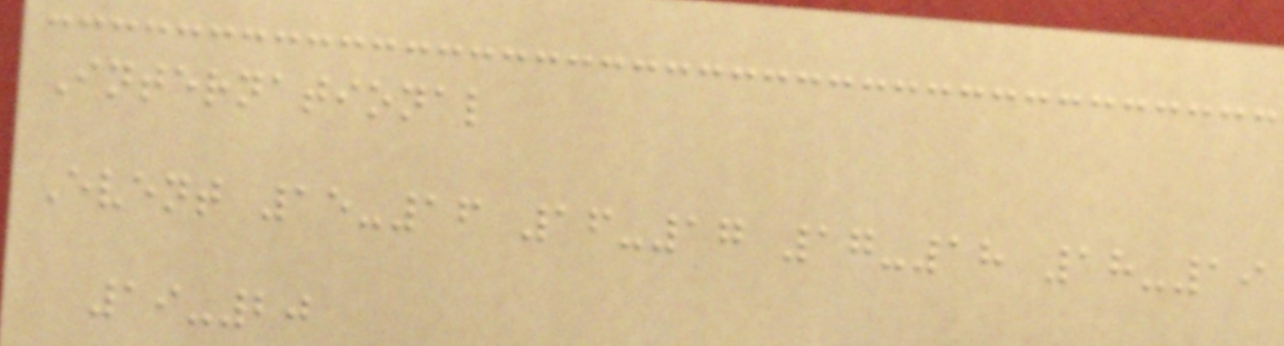International
Event 15-16 16-17 17-18 18-19
19-20
